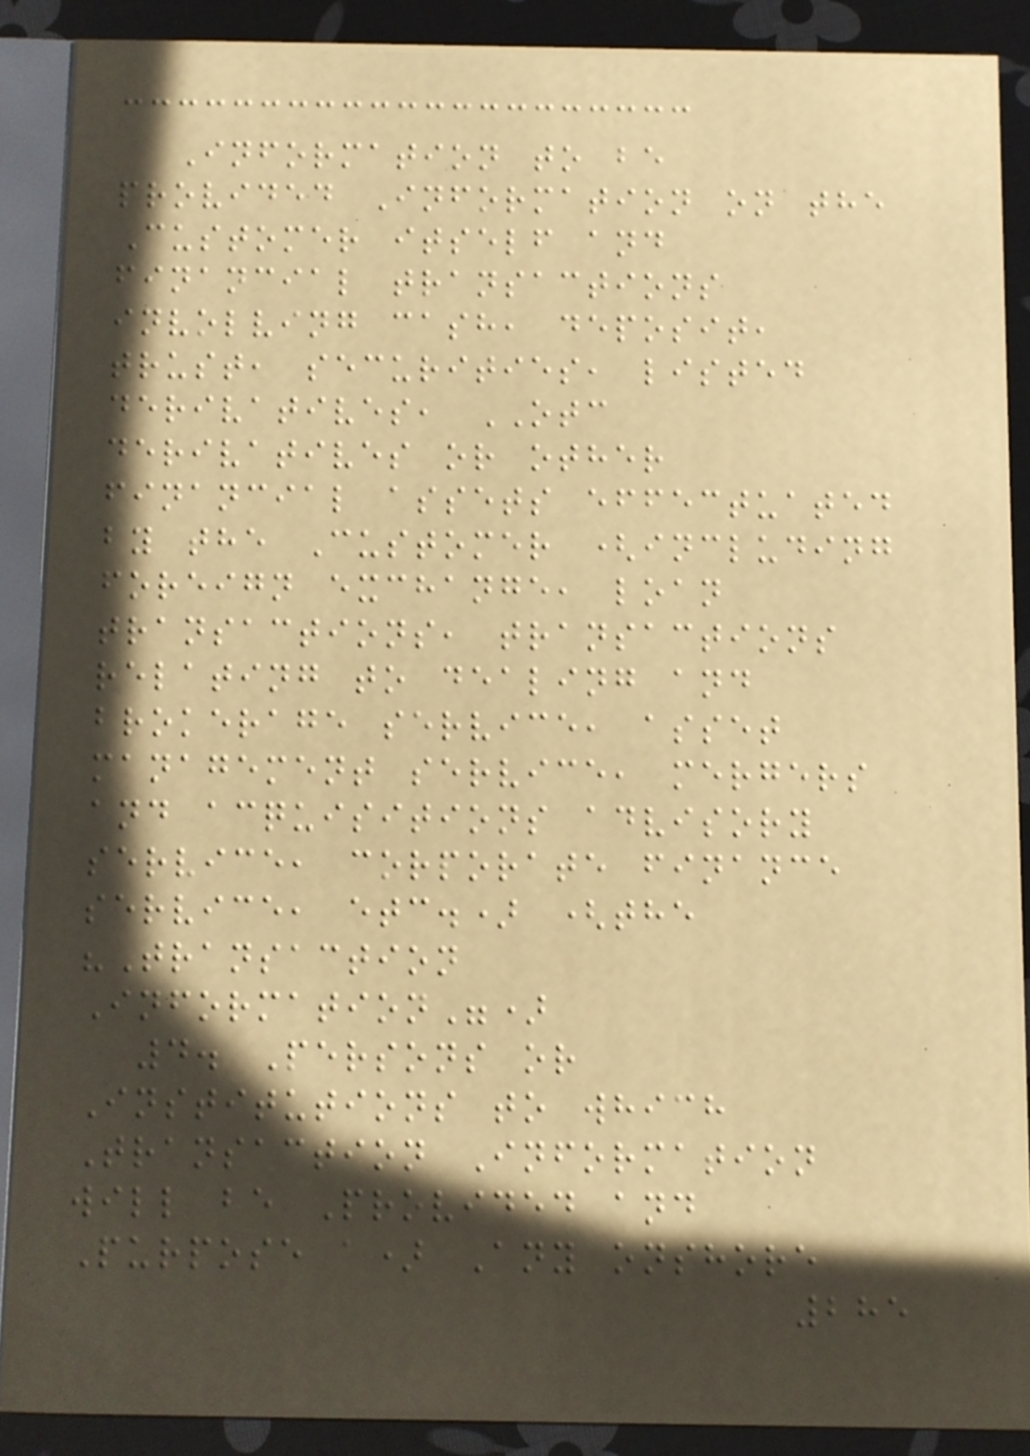Information to be
provided Information on the
Customer itself and
financial transactions
involving cash, deposit,
trust, securities, listed
derivatives, OTC
derivatives or other
financial assets effectuated
by the Customer (including
foreign exchange, loan
transactions, transactions
relating to dealing and
brokerage service, asset
management service, mergers
and acquisitions advisory
service, corporate finance
service, etc.) (the
"Transaction
Information")
4. Persons or
Institutions to which
Transaction Information
will be Provided and
Purpose a) Any onshore
285
